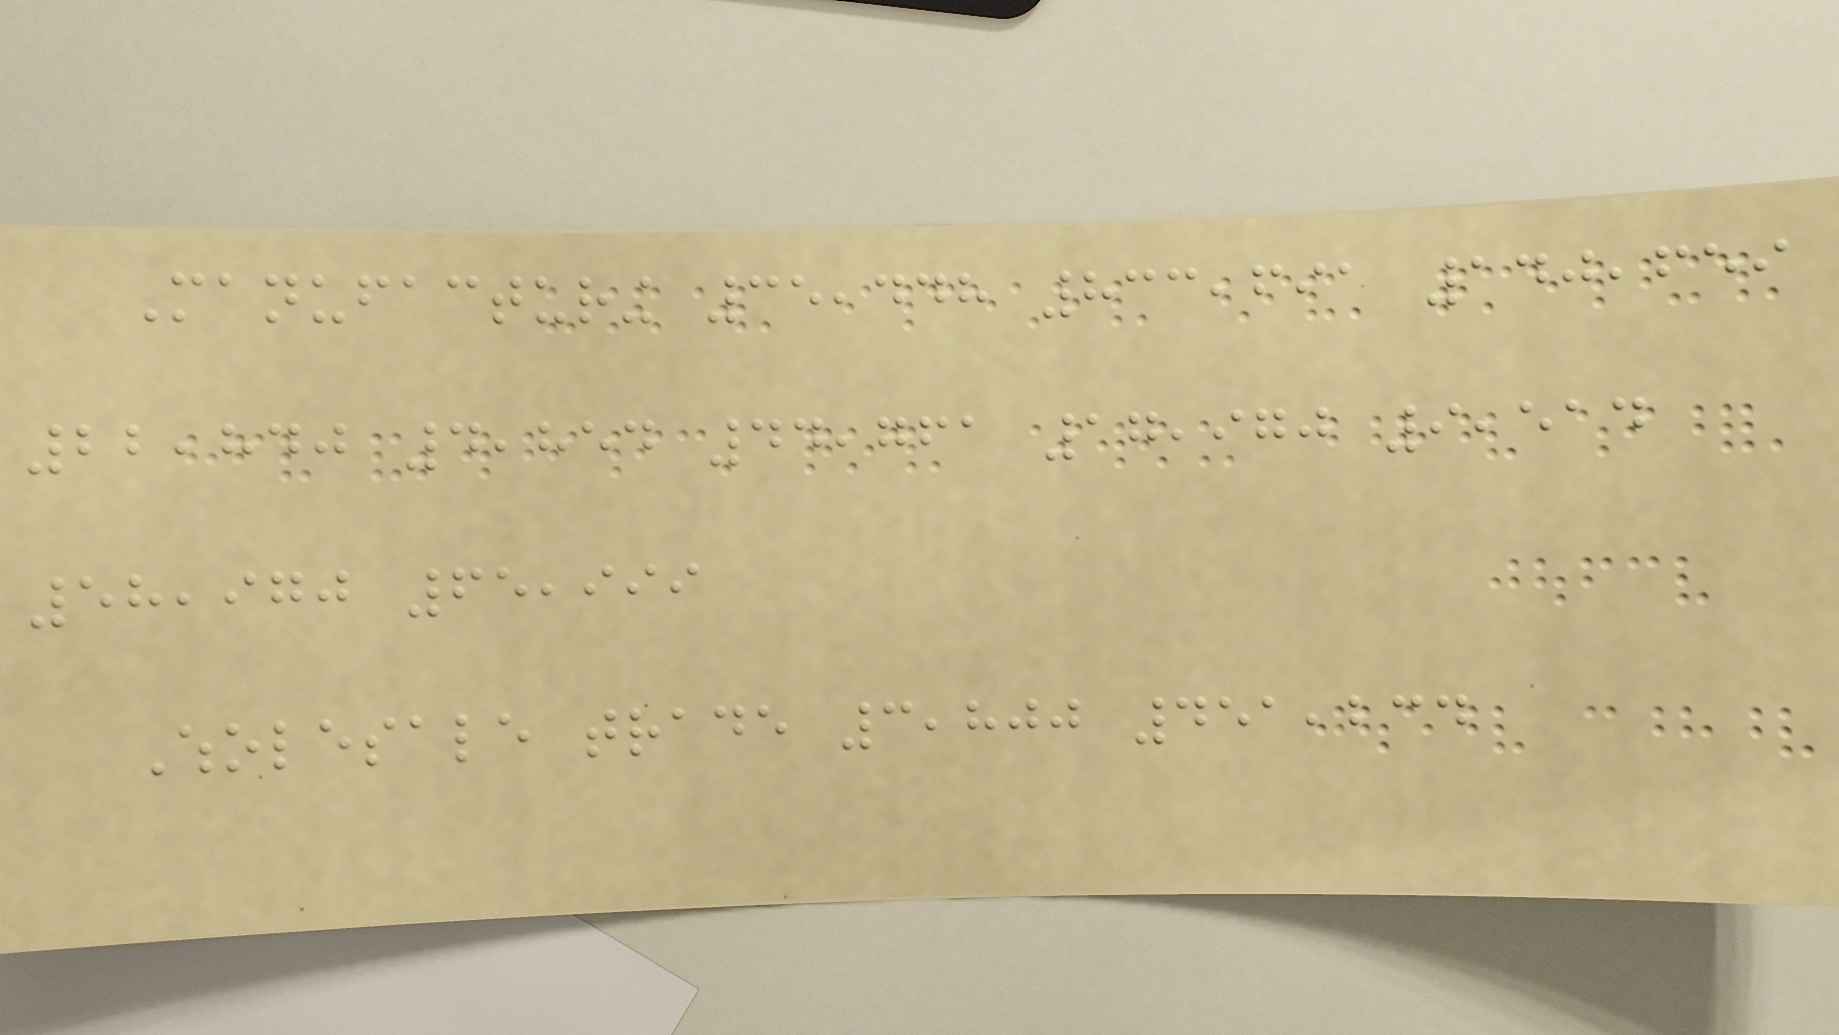Manufacturing 35,448 833,691 140,659
22,840 4,854 44,761 17,970 9,514
58,970 65,999
Wholesale trade 3,800 451,234
